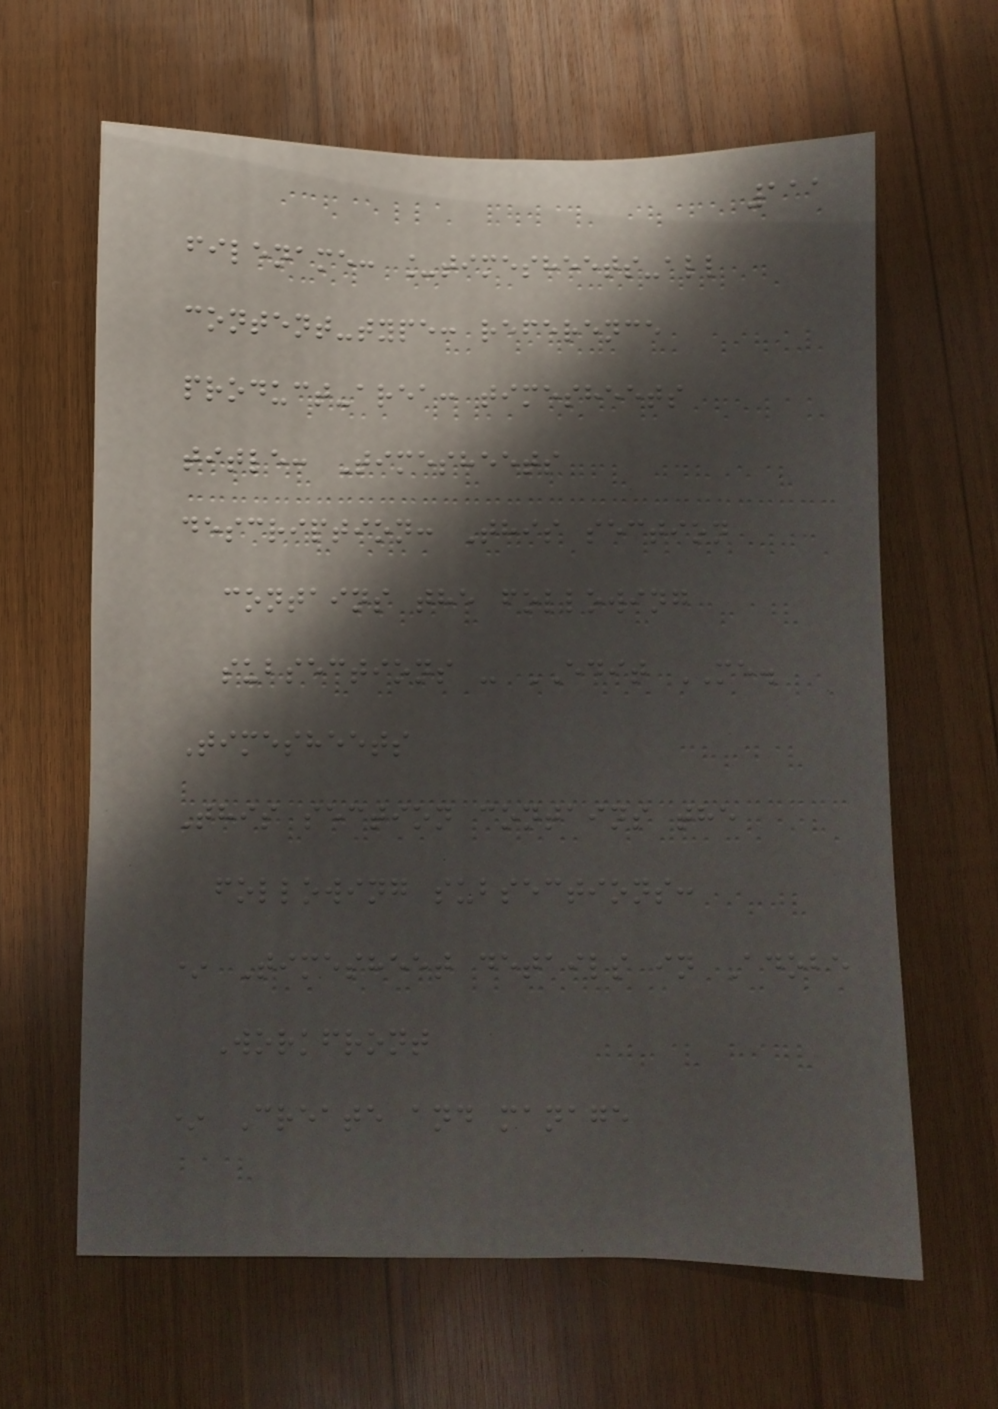111
filename: _timesheets-all
content-type: reference
product-area: timesheets
title: Timesheets
description: This section
contains the following
subsections - EDIT ME.
Timesheets
This section contains the
following subsections:
* Timesheet details in Adobe
Workfront
* Create and manage
